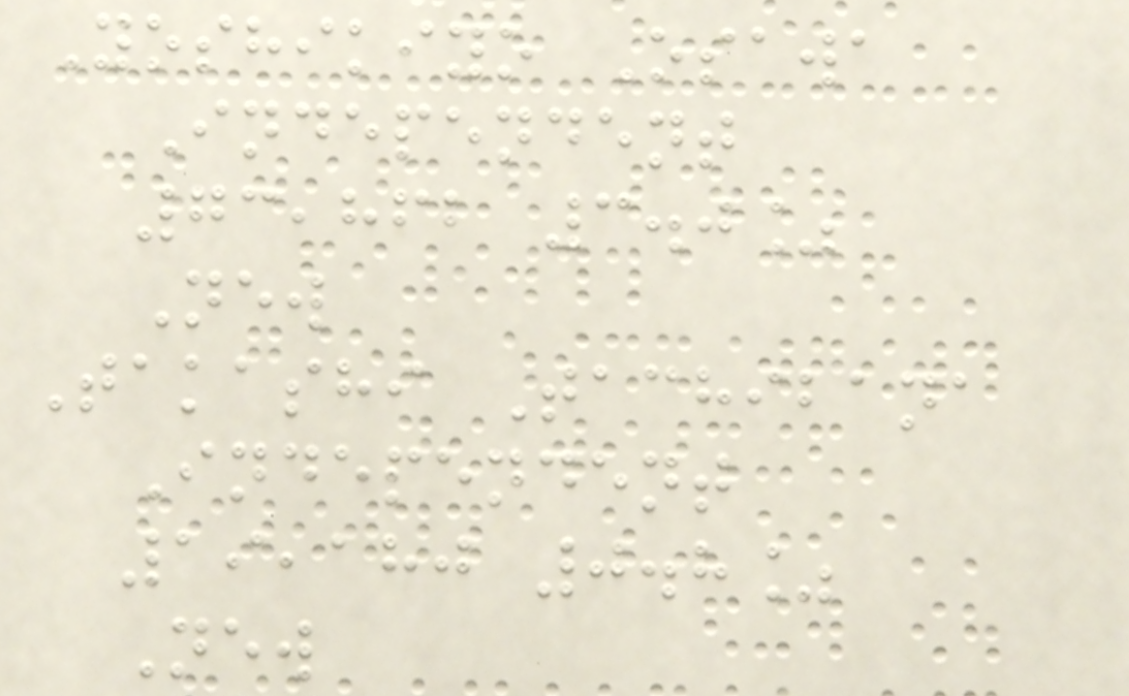Yoshikiyo Osawa
Independent
73,862 3.0%
New
Takashi Tachibana
Independent
19,180 0.8%
New
